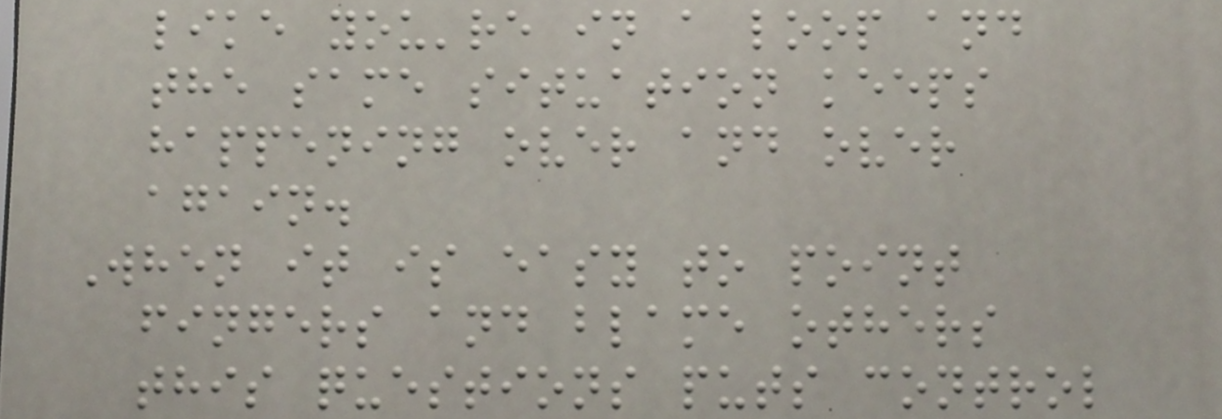like you're in a loop and
the same situation keeps
happening over and over
again.
When it is easy to point
fingers and blame others
this questions puts control
